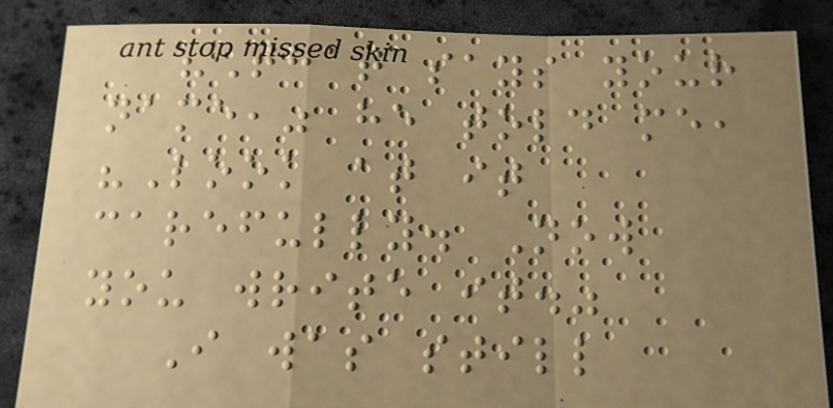"That says your
name," he told me,
"Look at it
carefully. Now
you write it."
I was still
